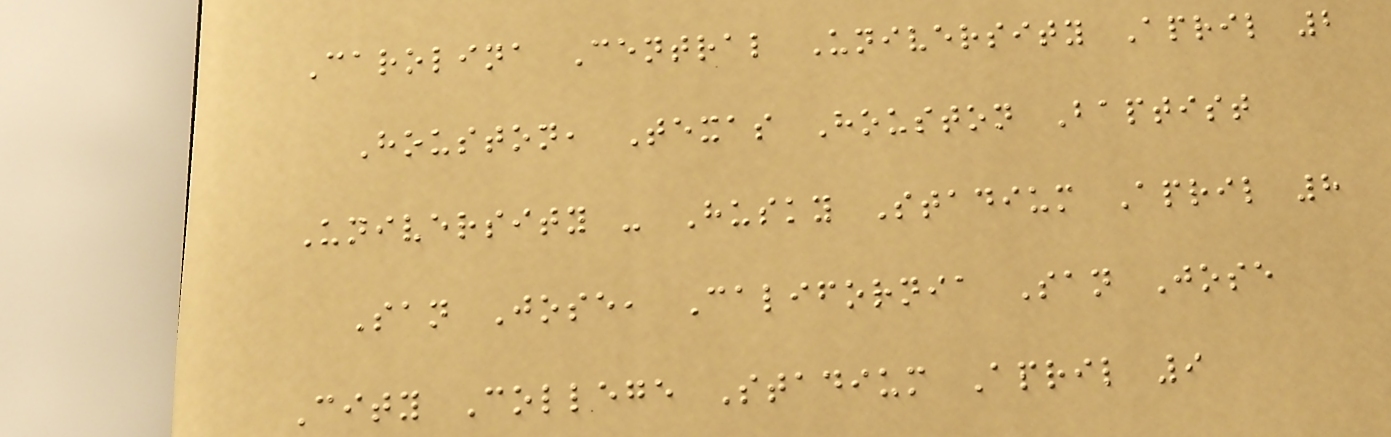Carolina Central University April 2
Houston, Texas Houston Baptist
University - Husky Stadium April 8
San Jose, California San Jose
City College Stadium April 9
